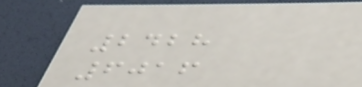2428
6016
